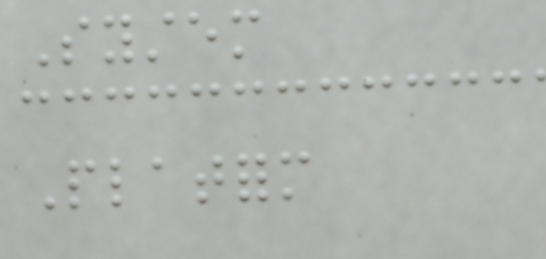System
Platform
